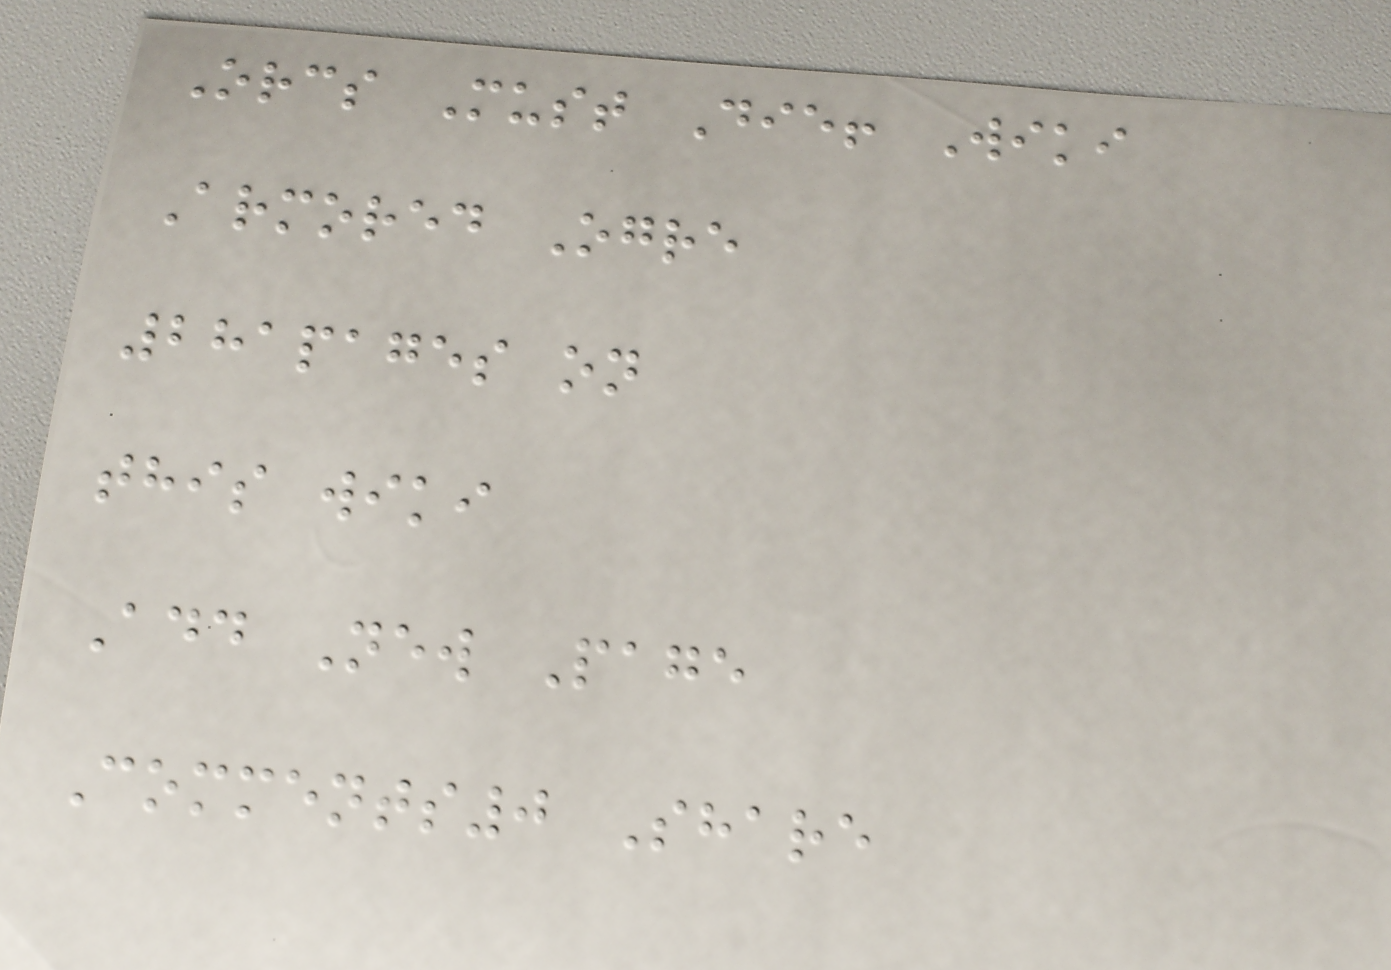Orcs Must Die! Wiki
Armored Ogre
281pages on
this wiki
Add New Page
Comments0 Share
